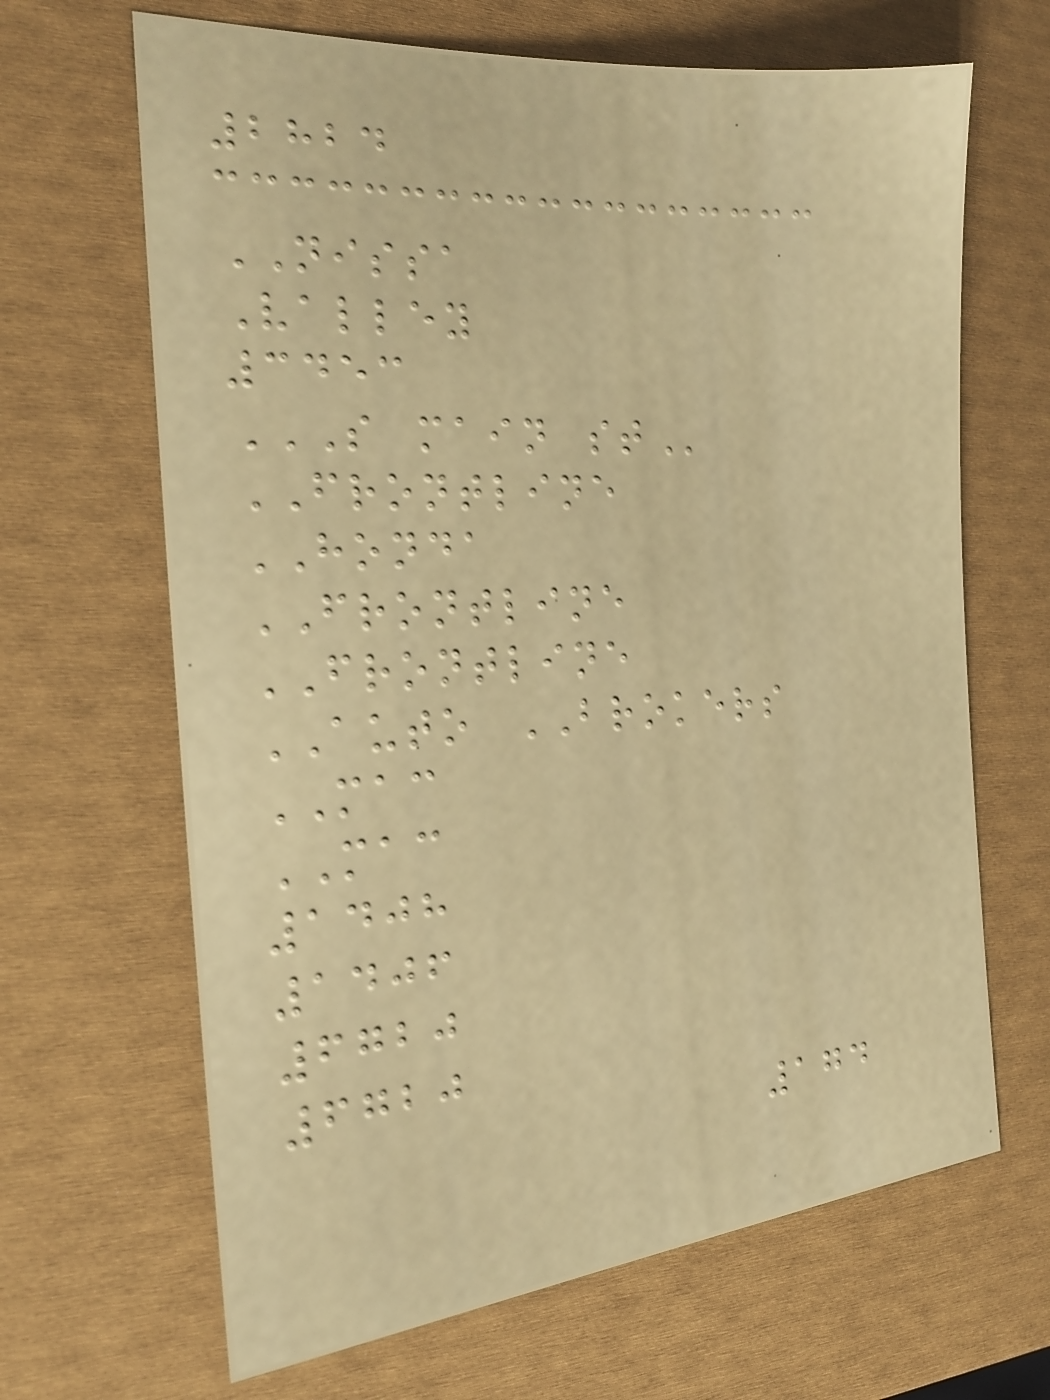2824
NISSA
Valley
3453
S MAIN ST
FRONTLINE
HONDA
FRONTLINE
FRONTLINE
AUTO BROKERS
MAC
MAC
1408
1406
6720
6720
174
